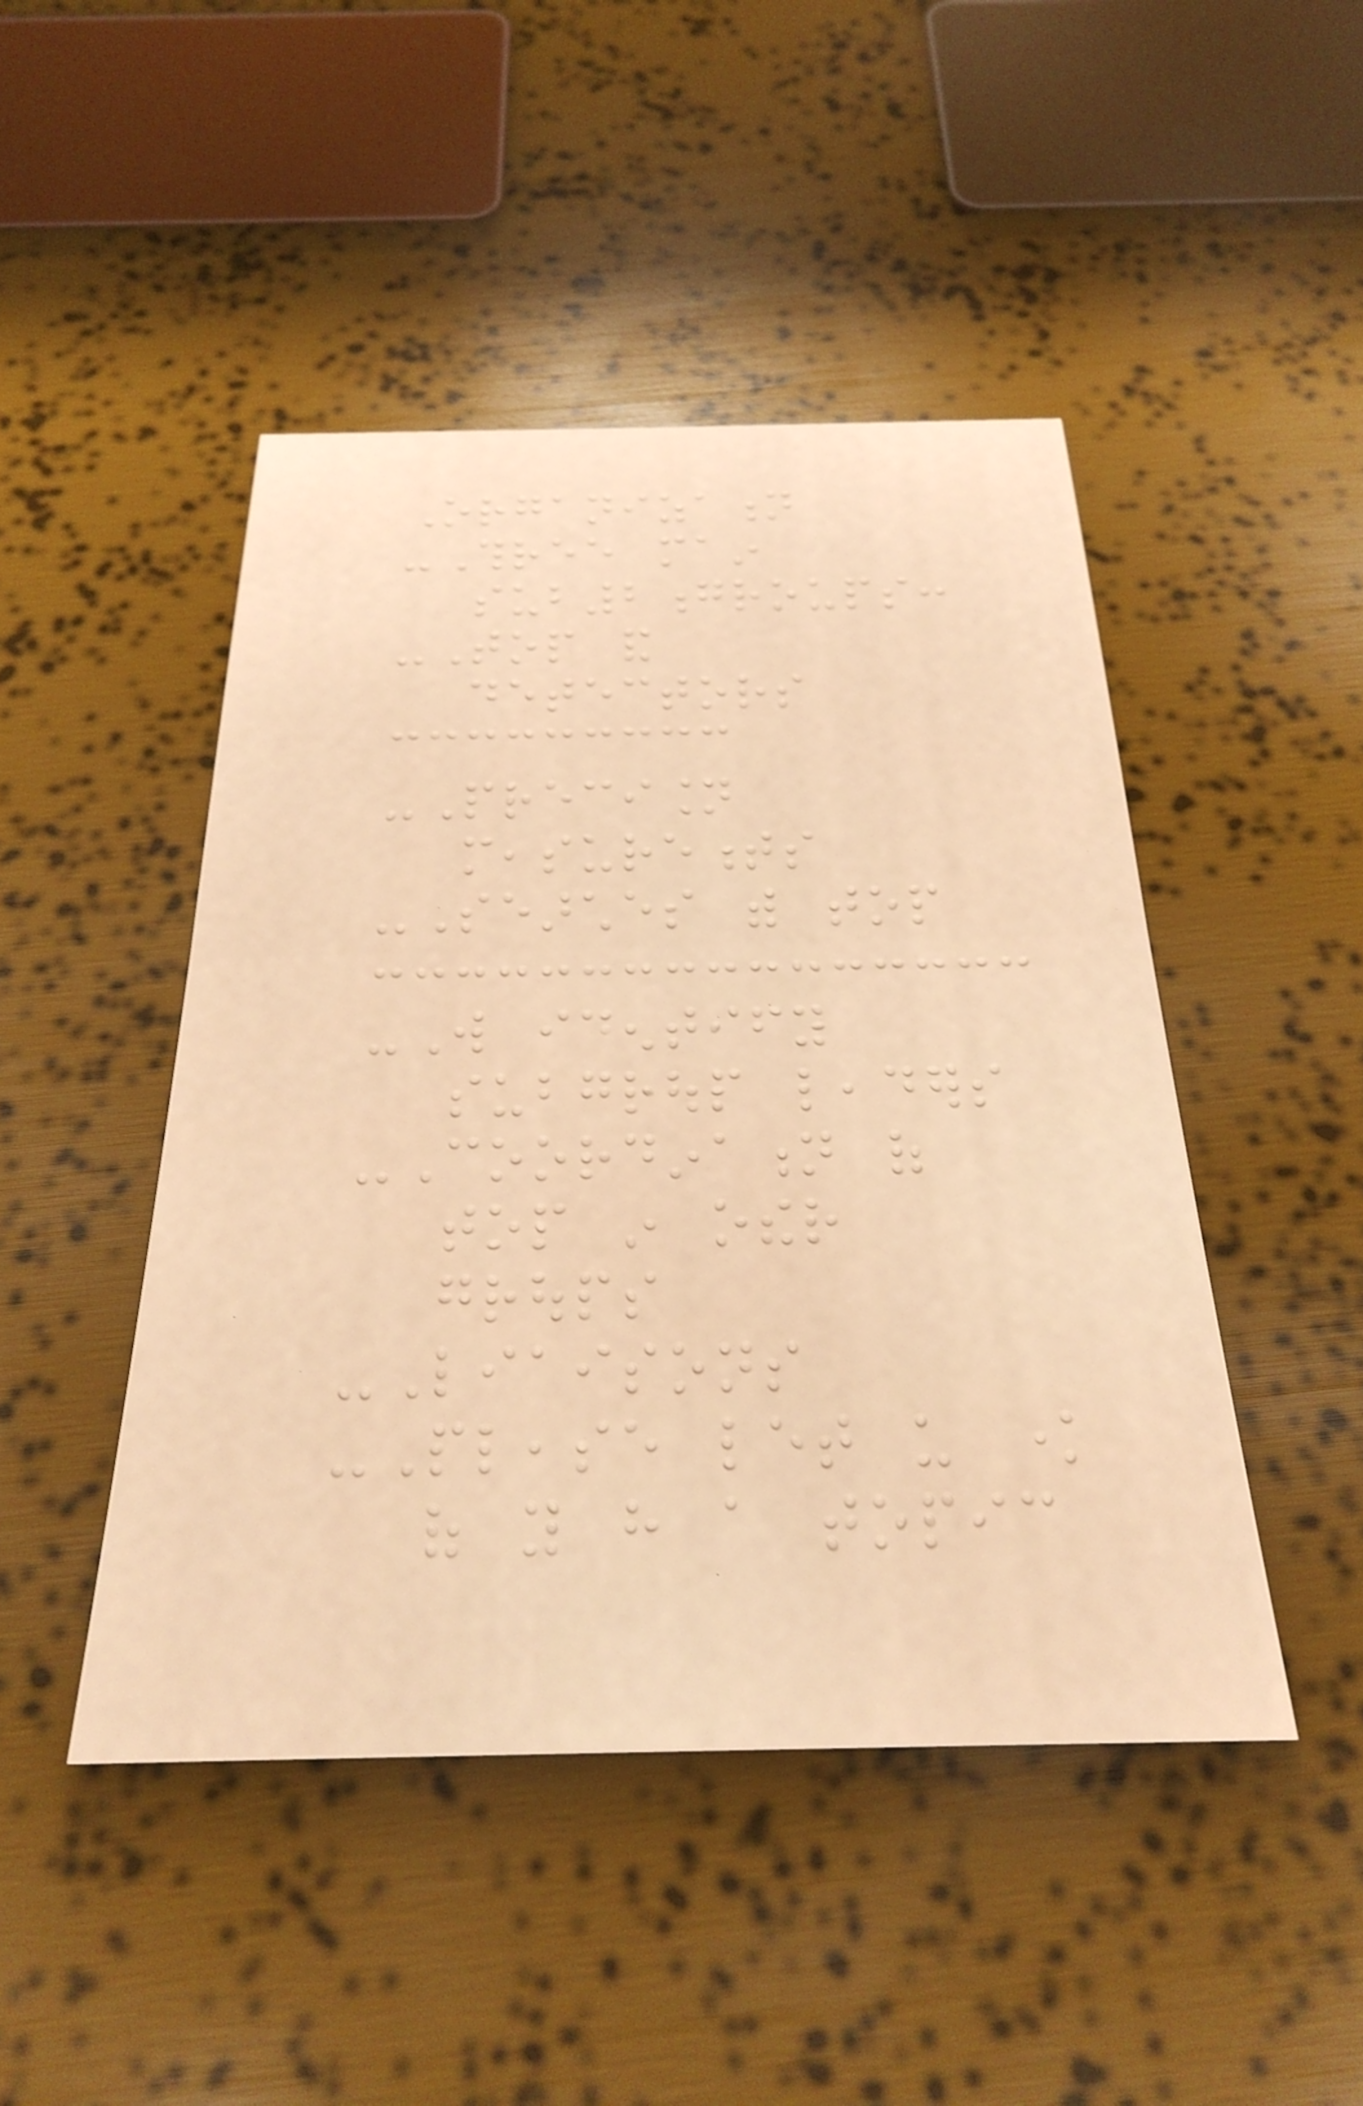Organization
-Three main
sub2groups:
-Top and
detectors
-Precision
measurements
-Searches with top
-Will identify
subgroup leaders
-Coordination of
top in other
groups
-Liaisons
-Please let us know
of you have a topic
